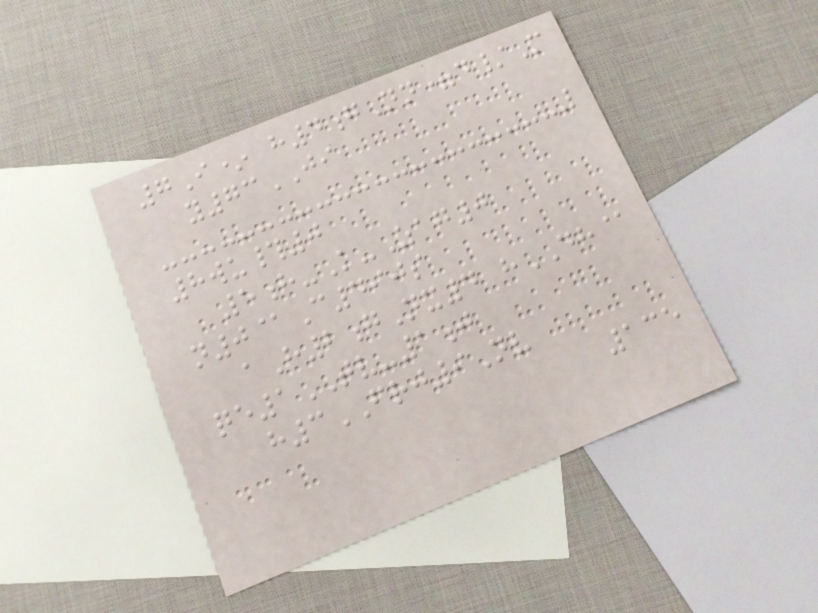7I* h4gNn=d/M
y73JI
8wu#0
5h-K-Zag0
n0@C490s
aH2gNx4 hDH@
qe1TV-1j
h3FRJ9Nv
135
